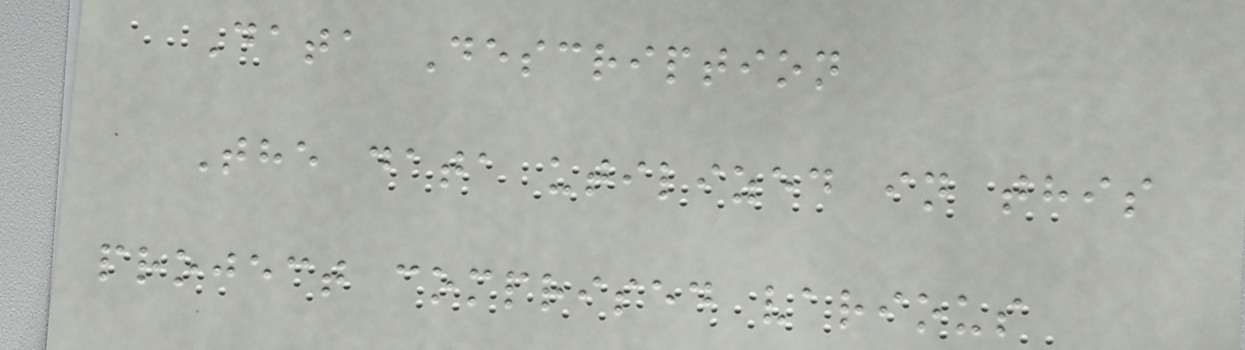Data Description
The data utilized in this
project comprised various
